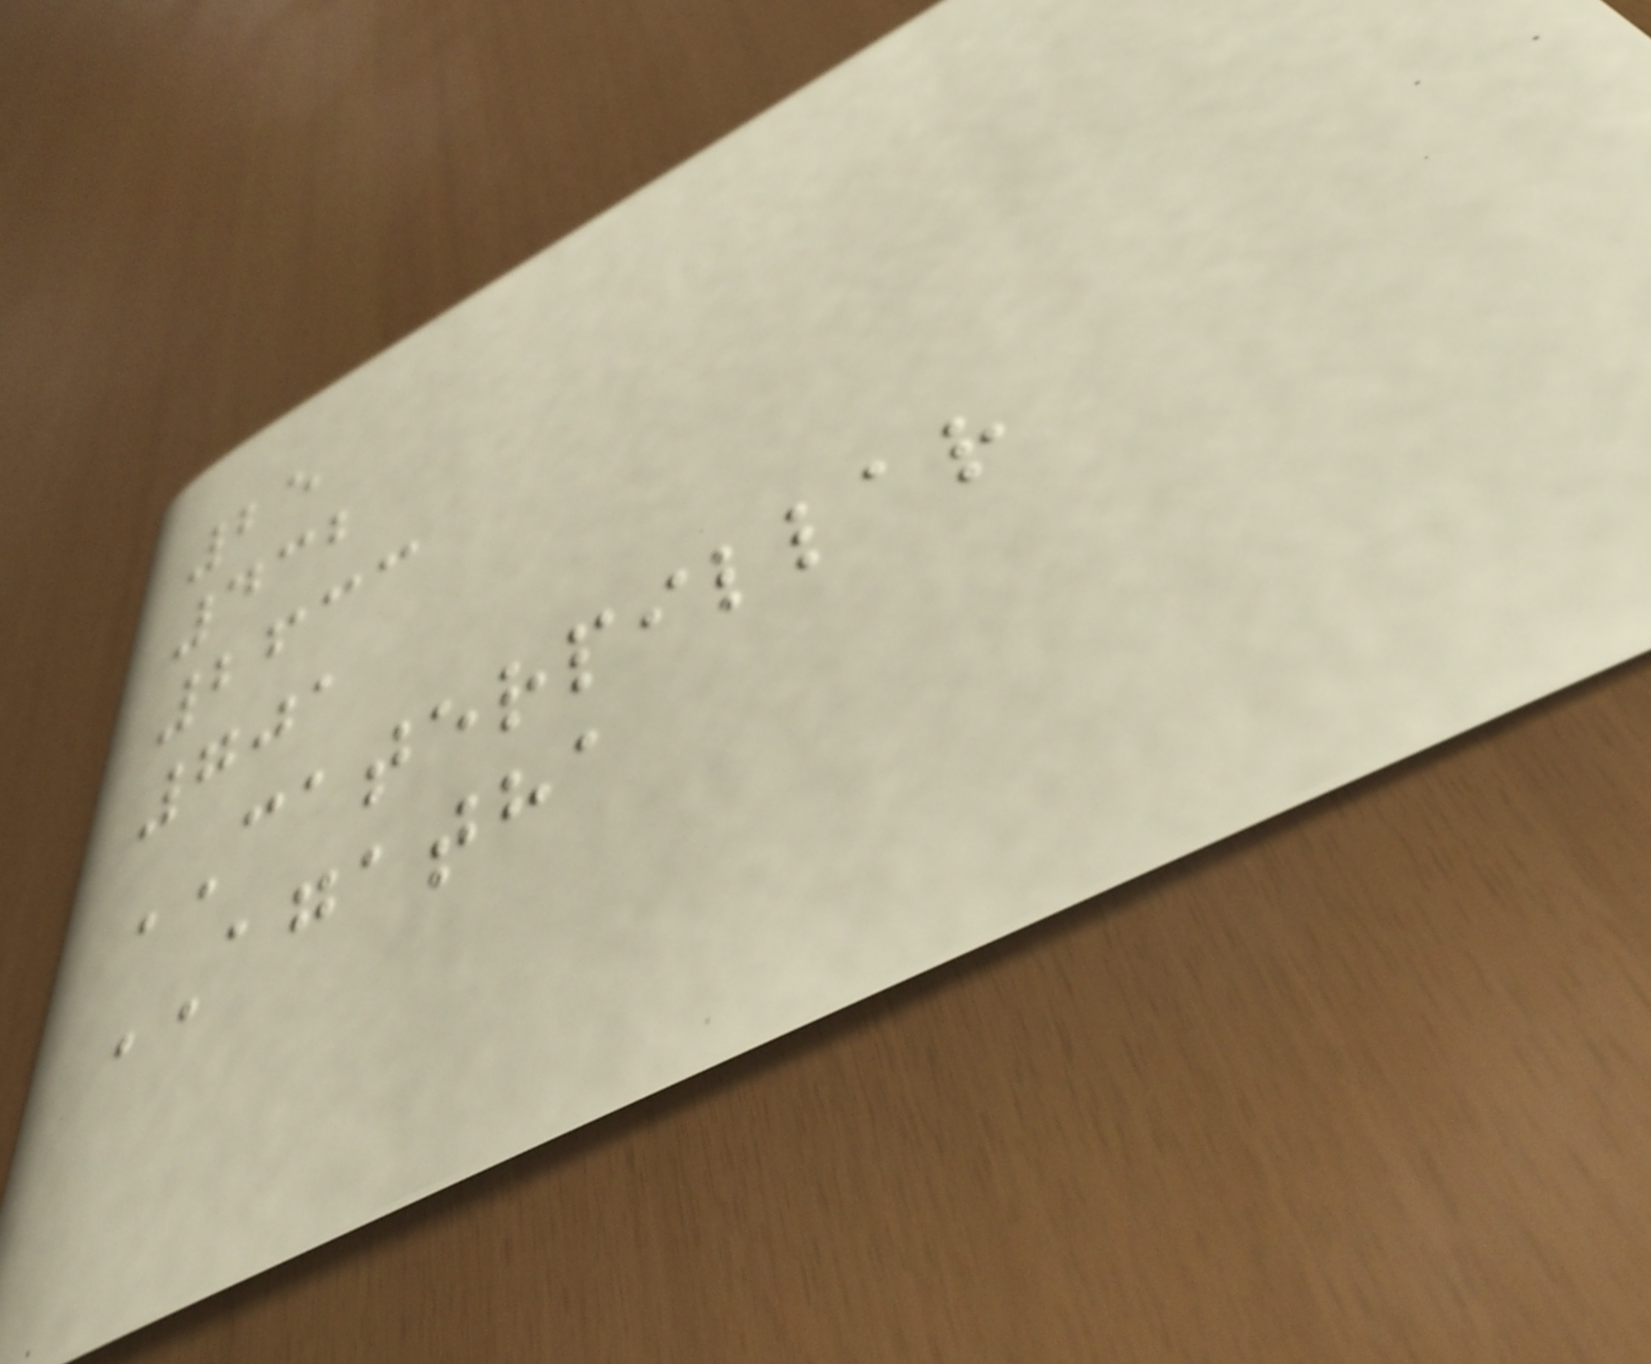25
432
2633
701
CATERPILLAR
AGATHA
